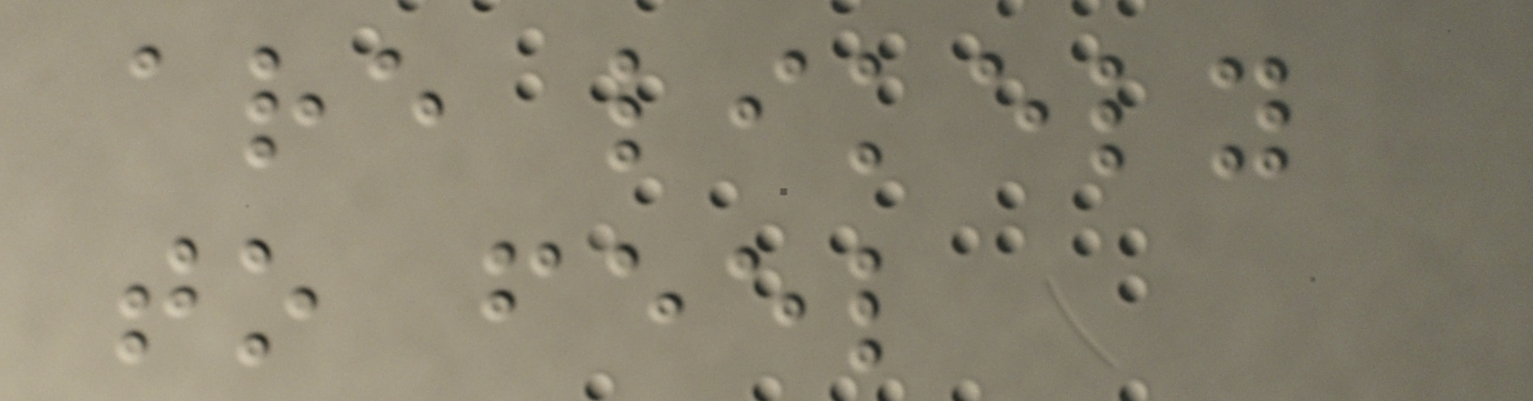are likely
to feel
